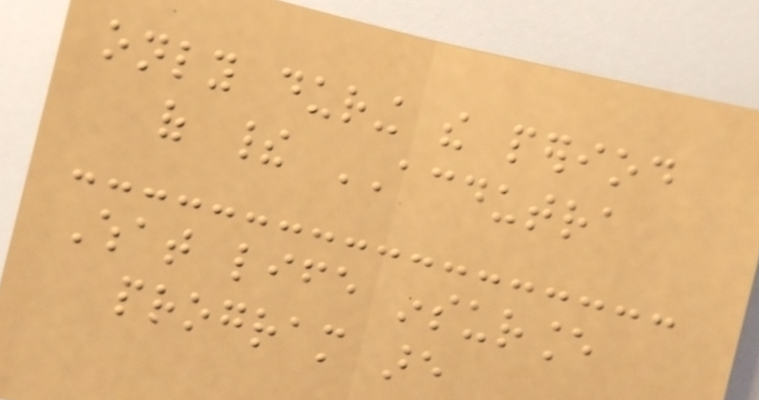only during the period
of their ACDUTRA
What life insurance
program are
